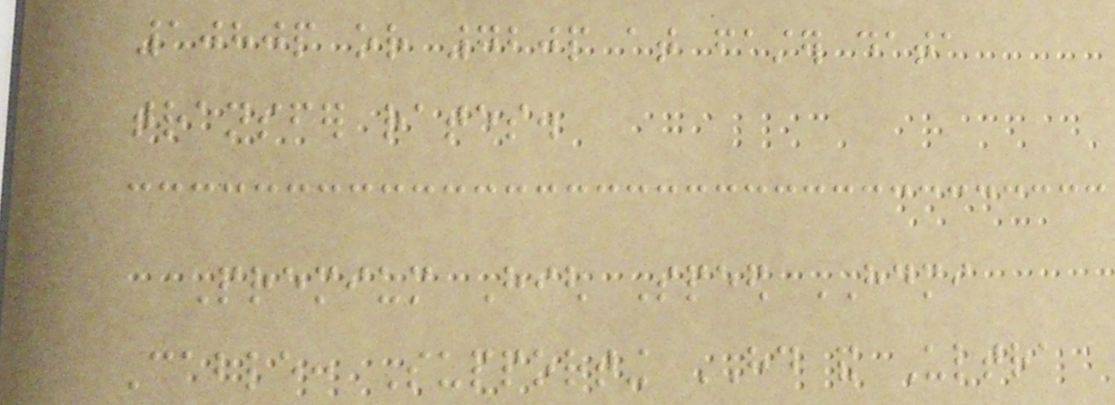1080p or 720p at faster data
transfer rates.
Premium High Speed HDMI
Cable: Supporting HD and Ultra
